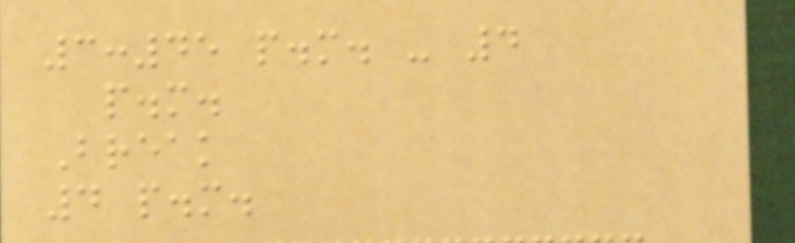3:45 p.m. - 4
p.m.
Break
4 p.m.
